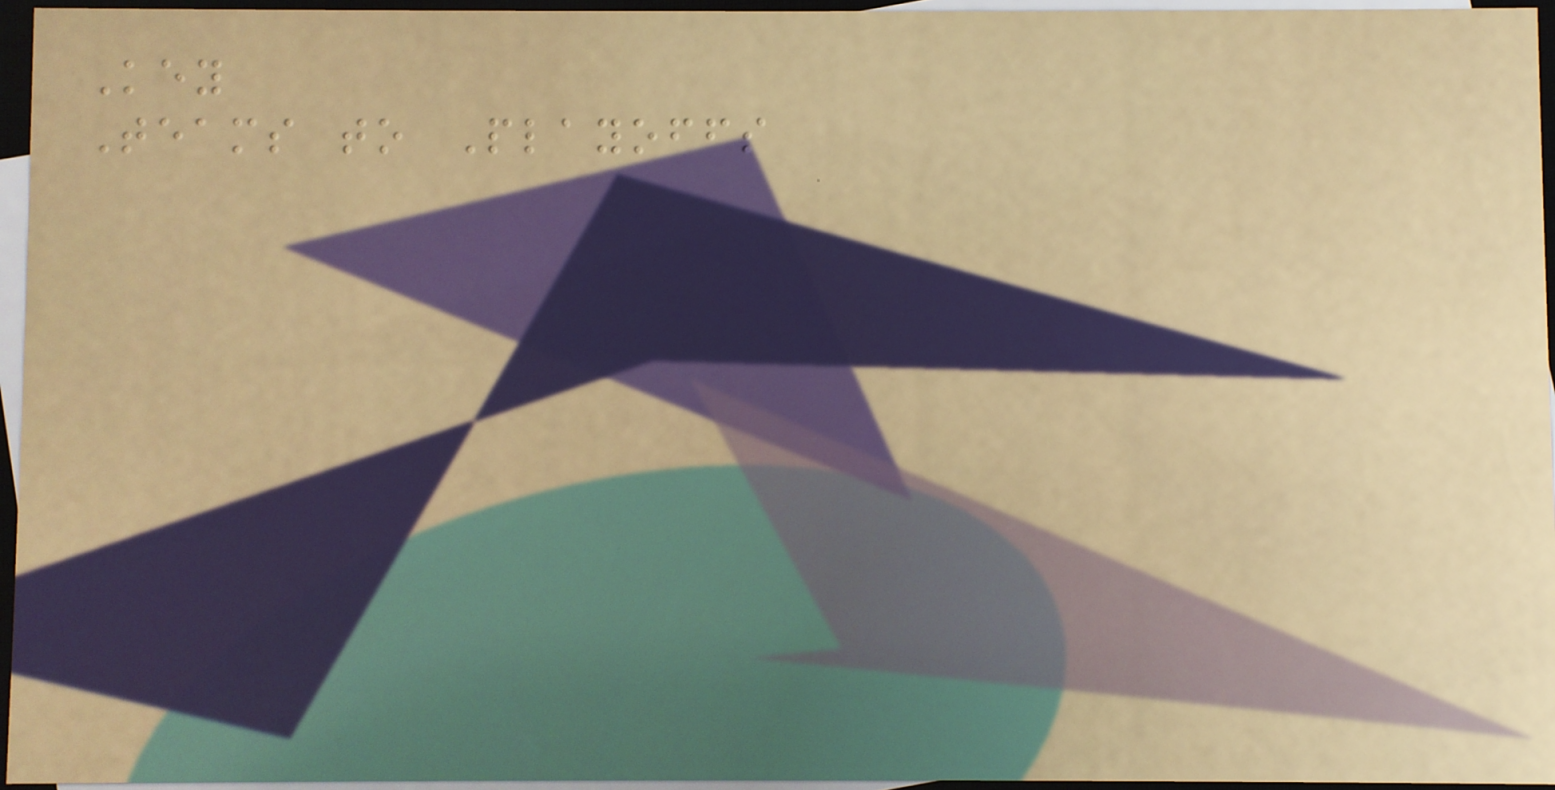Key
Teams to Playoffs
